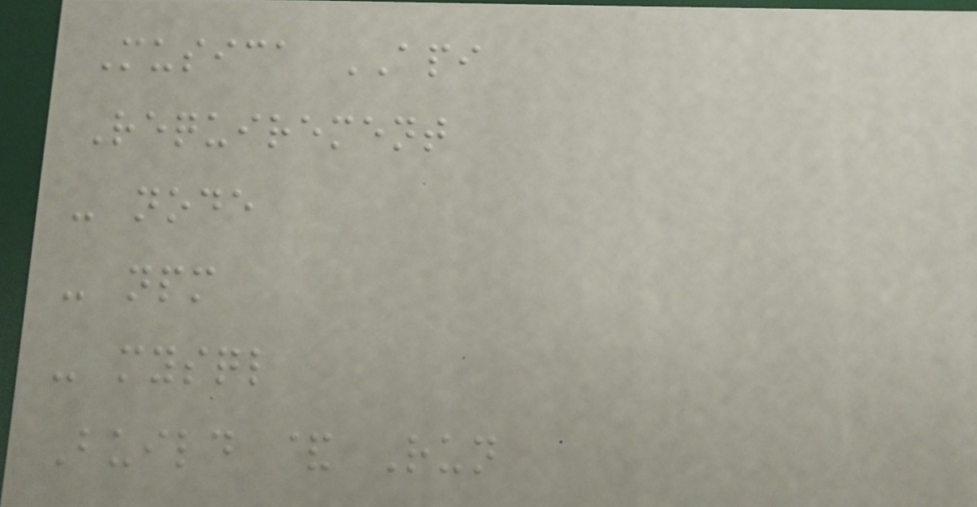Musica API
Requirement
- node
- npm
- mysql
Build & Run
